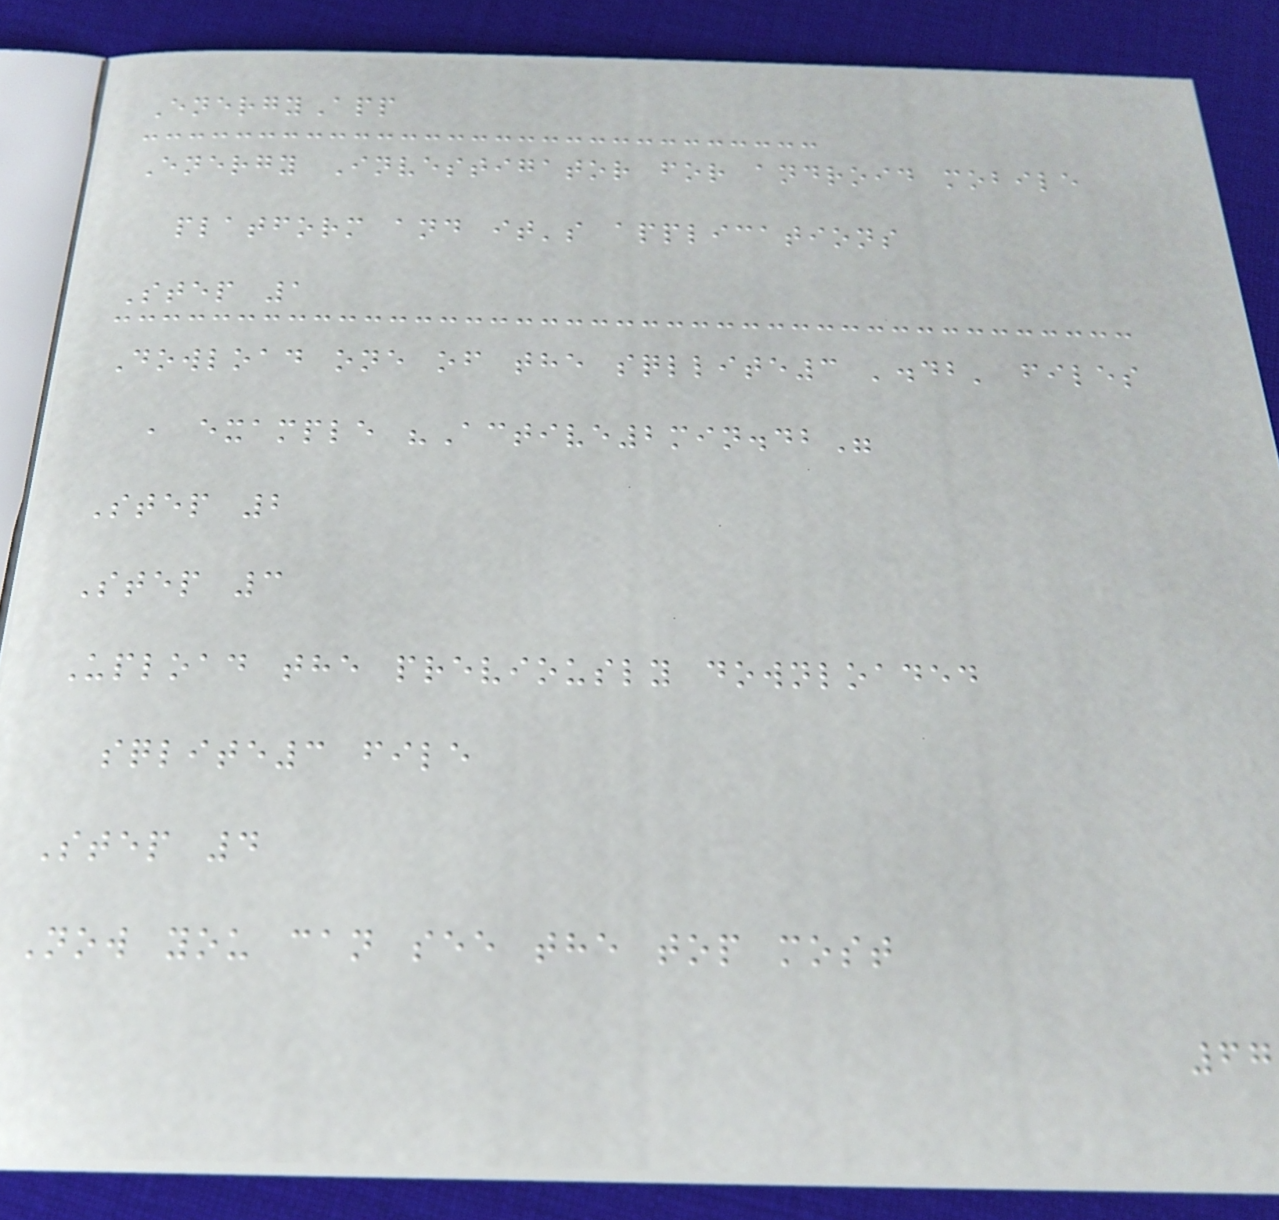EnergyApp
Energy Investigator for android mobile
platform and it's applications
Step 1
Dowload one of the sqllite3 '.db' files
, example "Active2min.db"
Step 2
Step 3
Upload the previously downloaded
sqlite3 file
Step 4
Now you can see the top most
67
